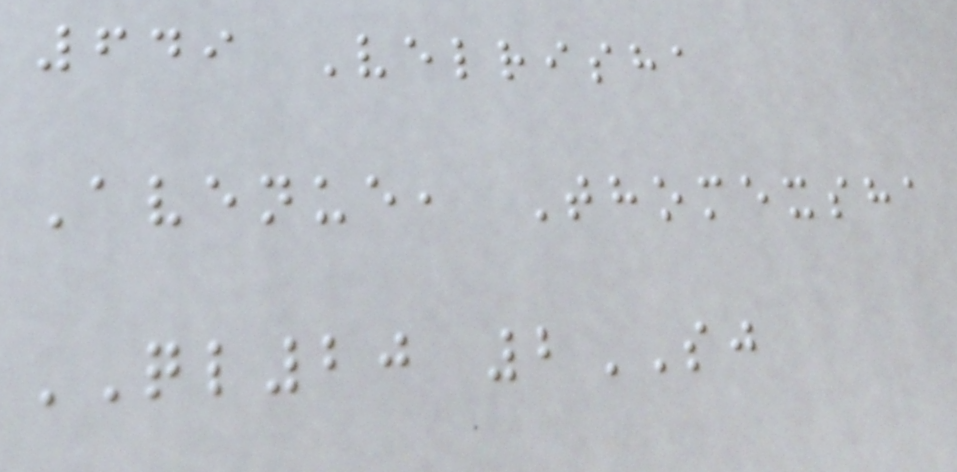649 Velrisha
Avenue, Thomexsha
QL20 2SJ
